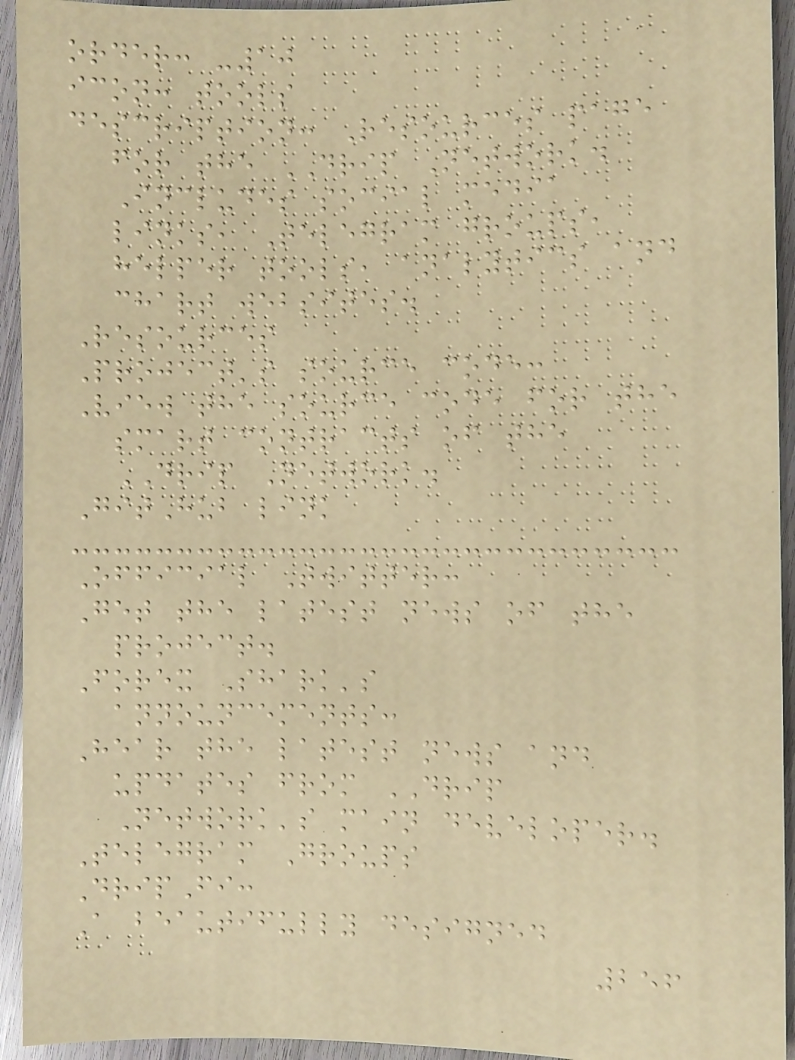order: -10
icon: tools
description: Resources page
for the DRIP Network.
Includes social media
links, Telegram groups,
helper tools, analytics and
chart websites.
Resources
Project's source code:
View the source code for the
smart contracts of the
DRIP Network.
GitHub link
Official Twitter:
Get the latest news of the
project.
Forex Shark's
announcements:
Hear the latest news and
updates from DRIP
Network's main developer.
Telegram Groups
DripFi:
A beautifully designed
256
